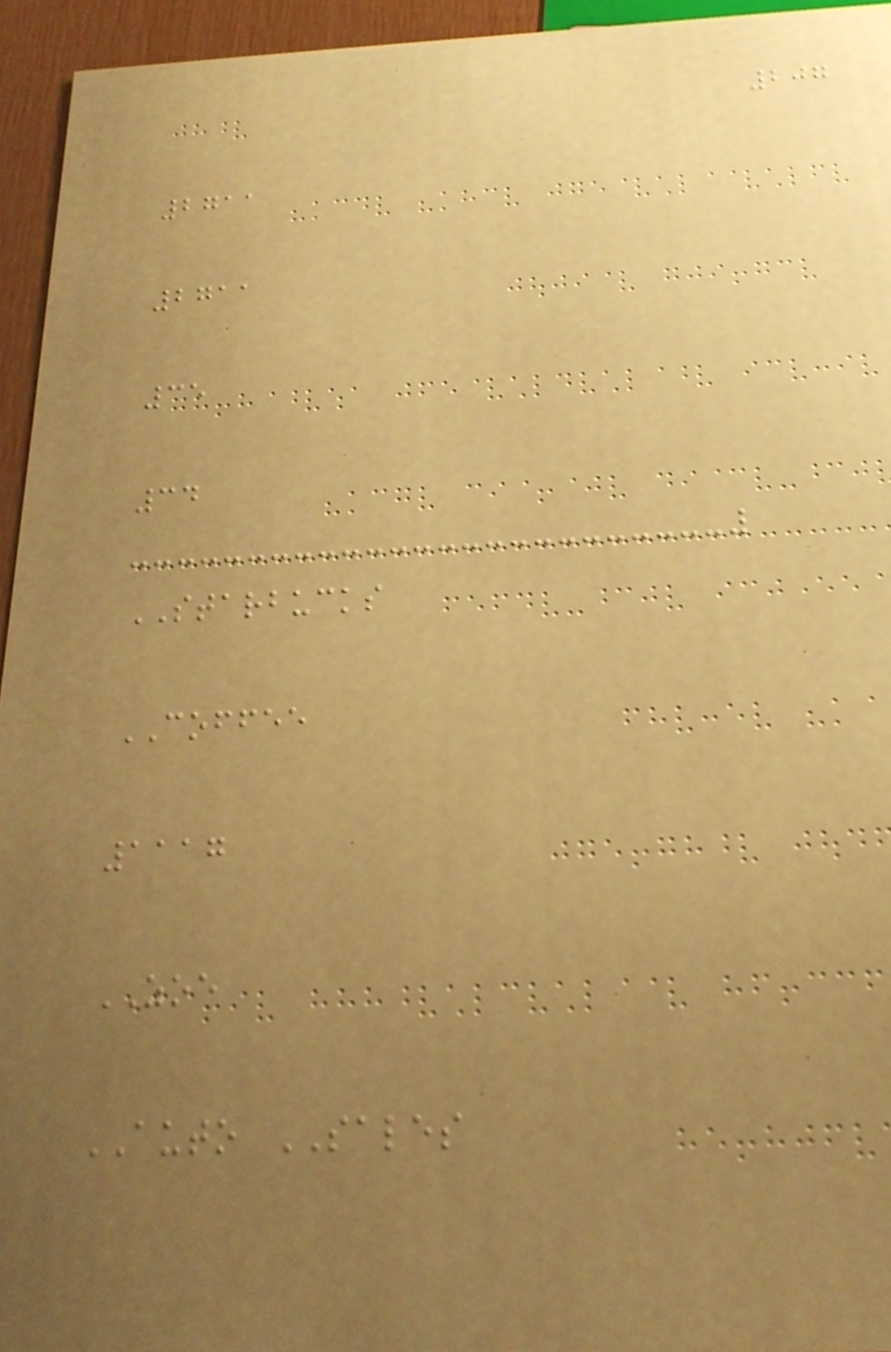207
2711
2711
35
34
STARBUCKS
COFFEE
1117
ZOE
AUTO SALES
